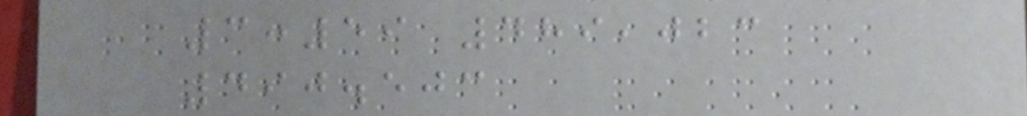3:59 489,023
490.503
